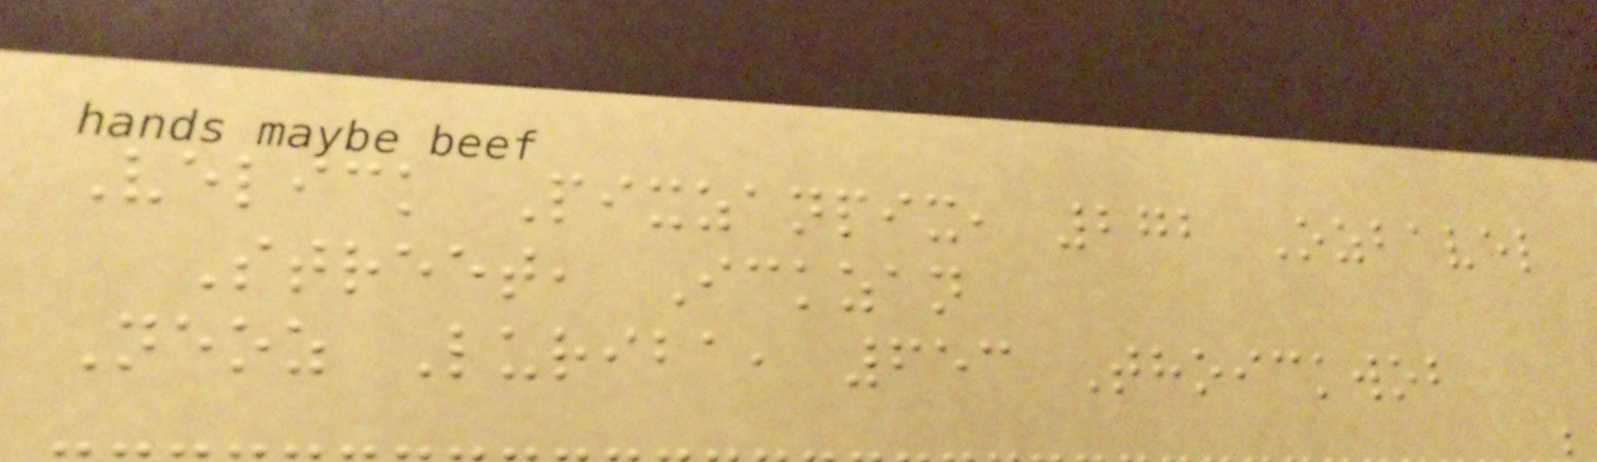Velick Pixzanpix, 272 Ozbavel
Street, Ickzan
Neoz Luriba, 653 Thoickwob
